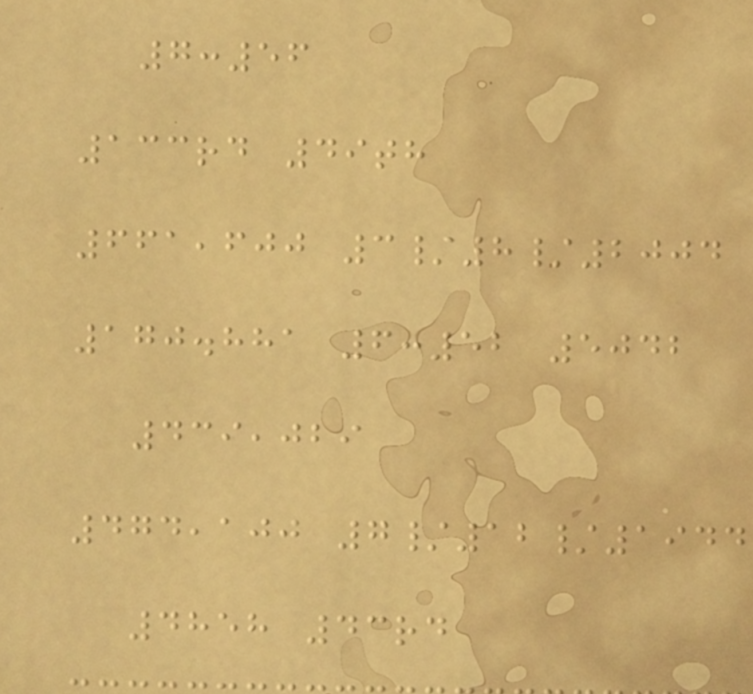7:56
133rd 49th
661,600 3/8/2004
170.881 6:52 5042
439,029
474,100 7/12/1944
4858 43rd
